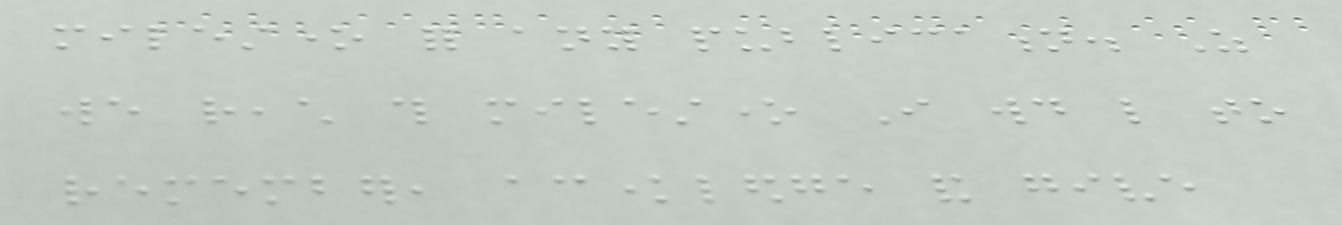milestone for any publication. As
we reach this milestone I would like to
remember, acknowledge and give
